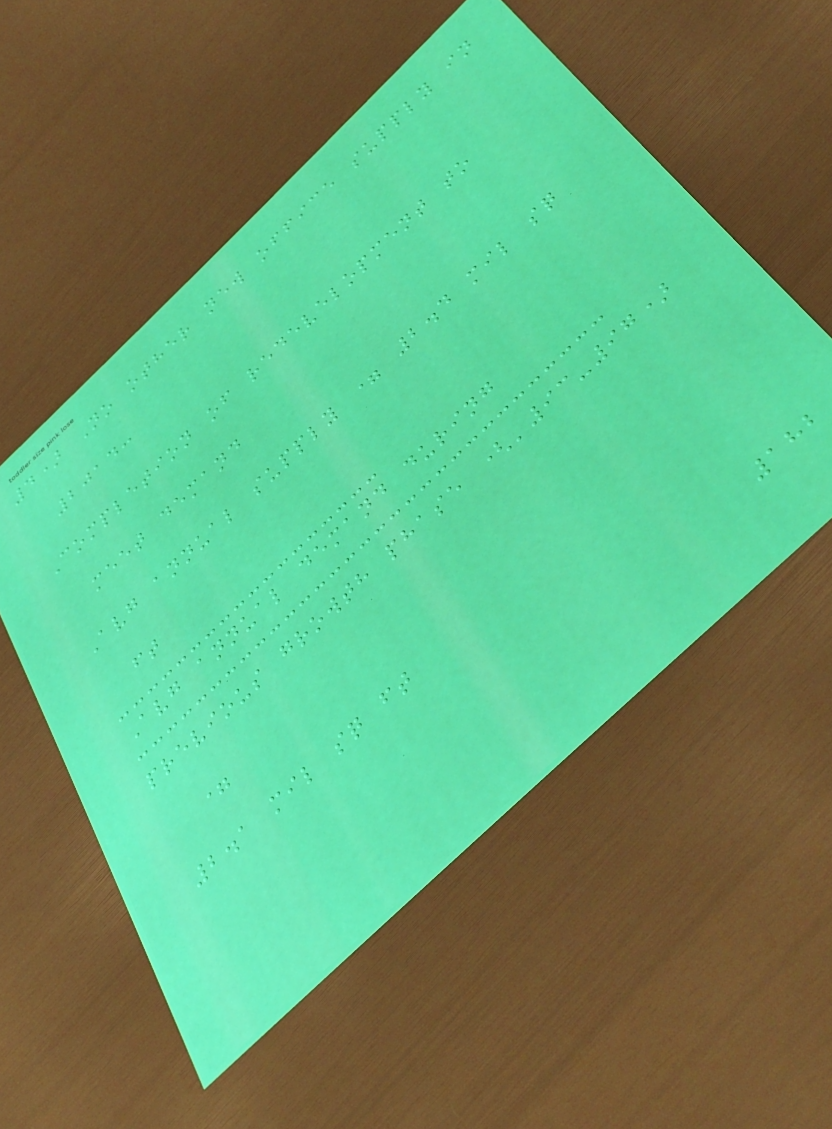4) No other new office supply in
2014:
Completion of redevelopment to
meet demand
Avg annual supply = 2.4 mil sq
ft
Avg annual demand during
previous growth phase ('93-97)
=
2.1 mil sq ft
182
